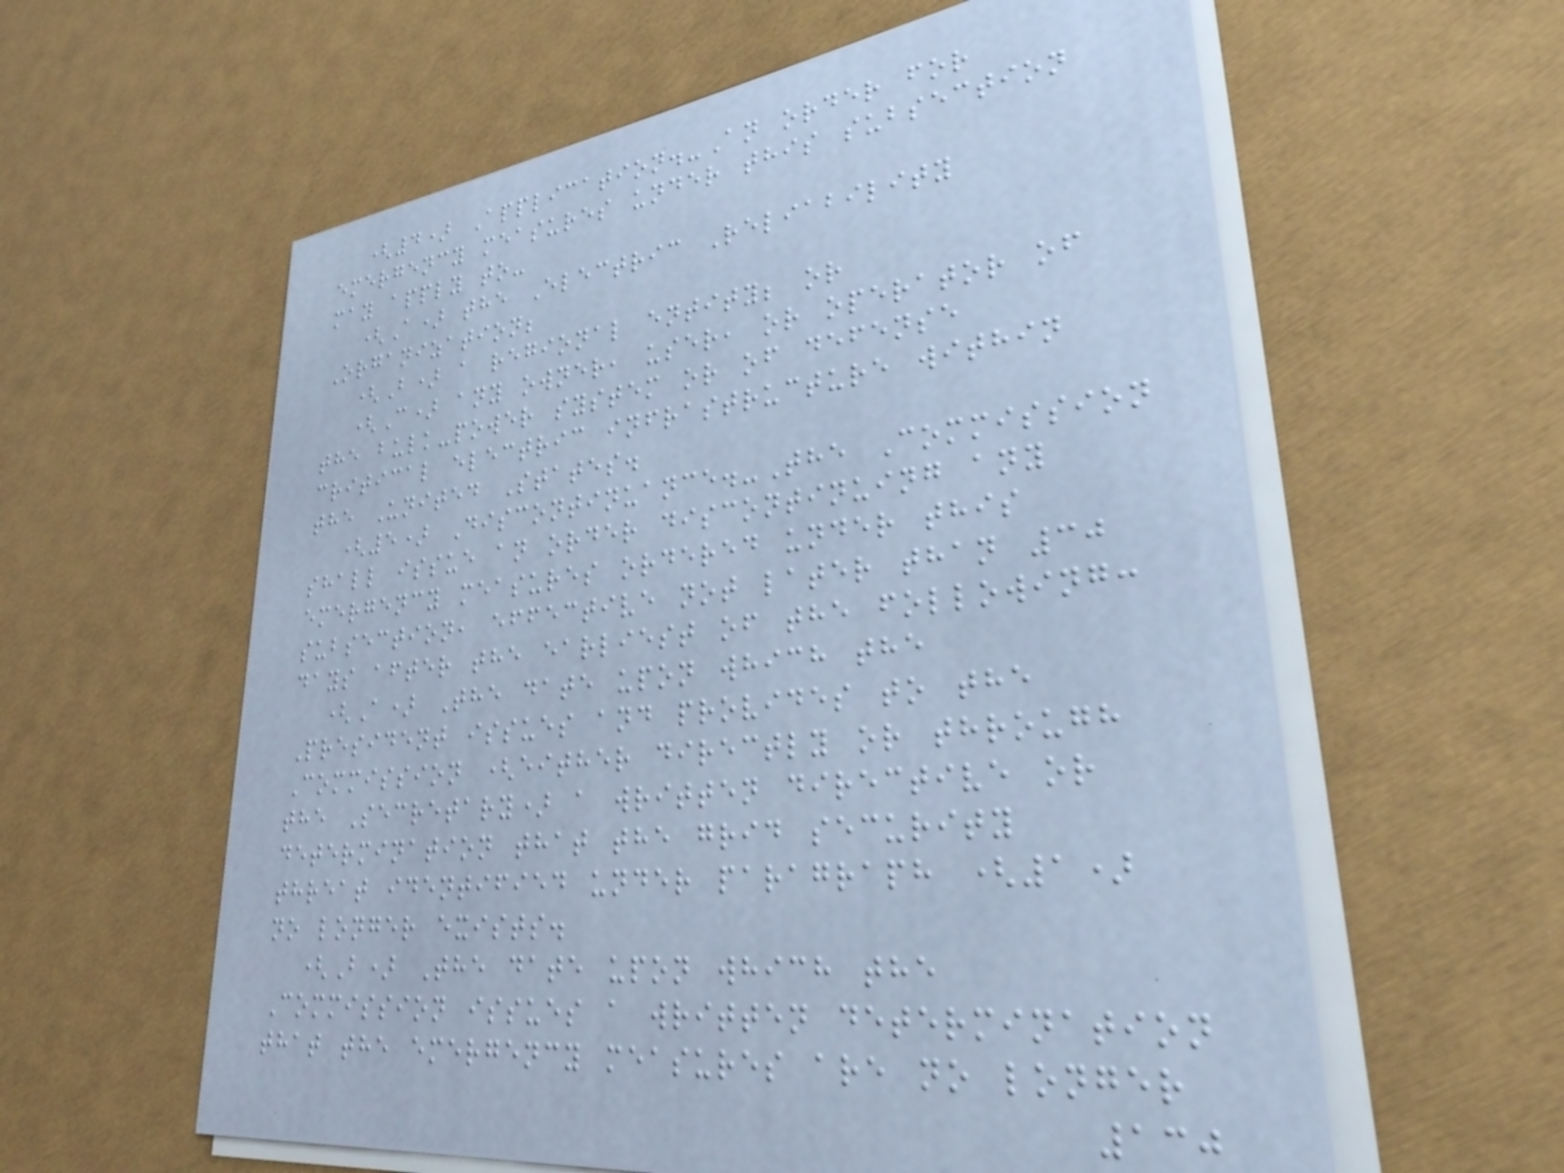(4) Application.-An order for
emergency measures under this subsection
may apply to-
(A) the Electric Reliability
Organization;
(B) a regional entity; or
(C) any owner, user, or operator of
the bulk-power system or of defense
critical electric infrastructure within
the United States.
(5) Discontinuance.-The Commission
shall issue an order discontinuing any
emergency measures ordered under this
subsection, effective not later than 30
days after the earliest of the following:
(A) The date upon which the
President issues and provides to the
Commission (either directly or through
the Secretary) a written directive or
determination that the grid security
threat identified under paragraph (1)
no longer exists.
(B) The date upon which the
Commission issues a written determination
that the emergency measures are no longer
130
